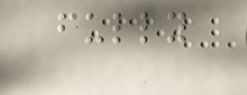fully
